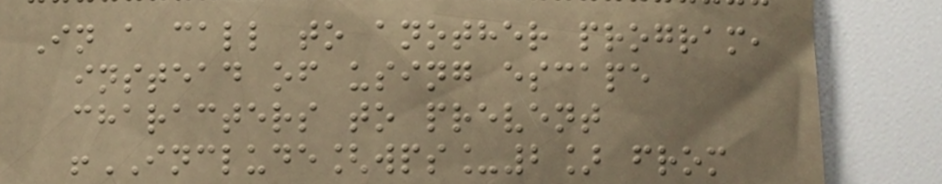In a call to another program,
instead of using escape
characters to prevent
!INCLUDE[wps_2] from
